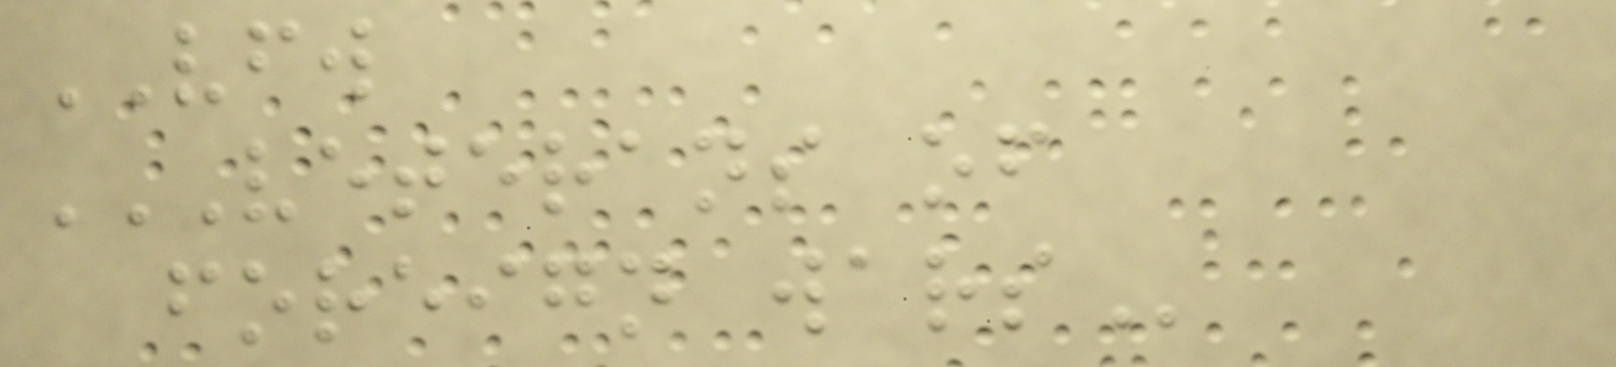VFW
VETERANS OF
FOREIGN WARS
